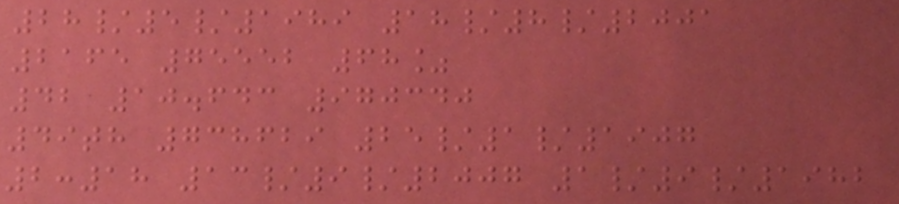28/5/1989 18/8/2001
2165 75552 68%
42 10.643 970340
49th 738629 25/1/1907
2:18 13/9/2007 1/9/1982
